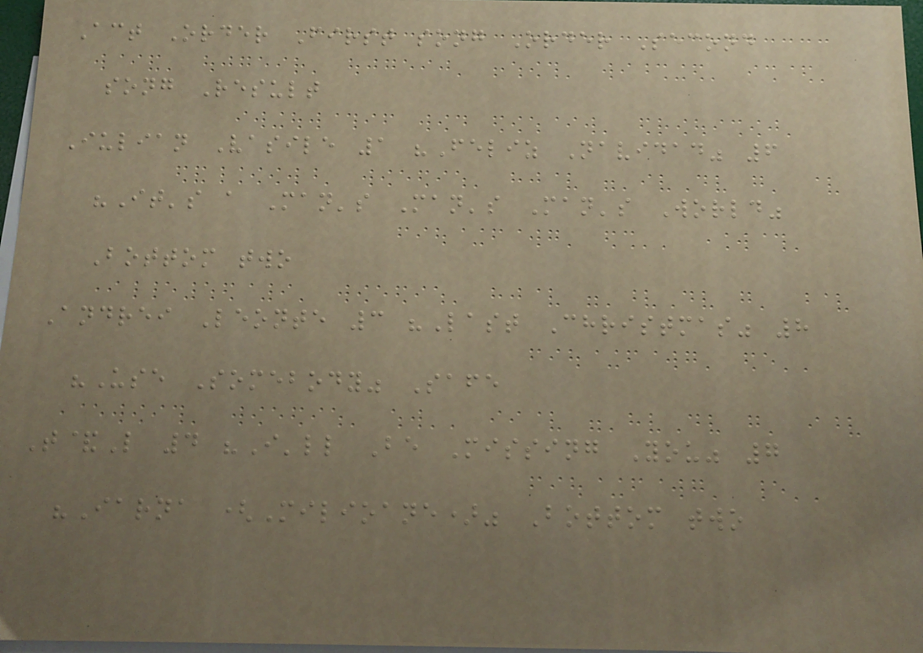Act Order First song Order Second
song Result
Iulian Vasile 1 "Feliz Navidad" 6
"It's a Man's Man's Man's World"
Bottom two
Andrei Leonte 3 "Last Christmas" 8
"Use Somebody" Safe
T&L 4 "I'll Be Missing You" 7
"Iarna (Milioane)" Bottom two
